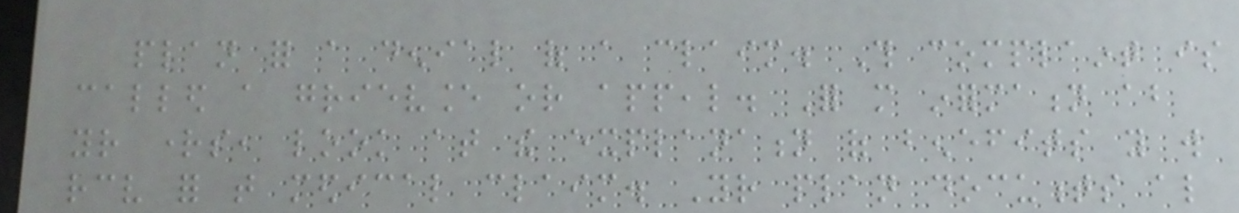plan for a denial of a claim. This complaint is
called a grievance or appeal. For more information about
your rights, look at the explanation of benefits you will
receive for that medical claim. Your plan documents also
